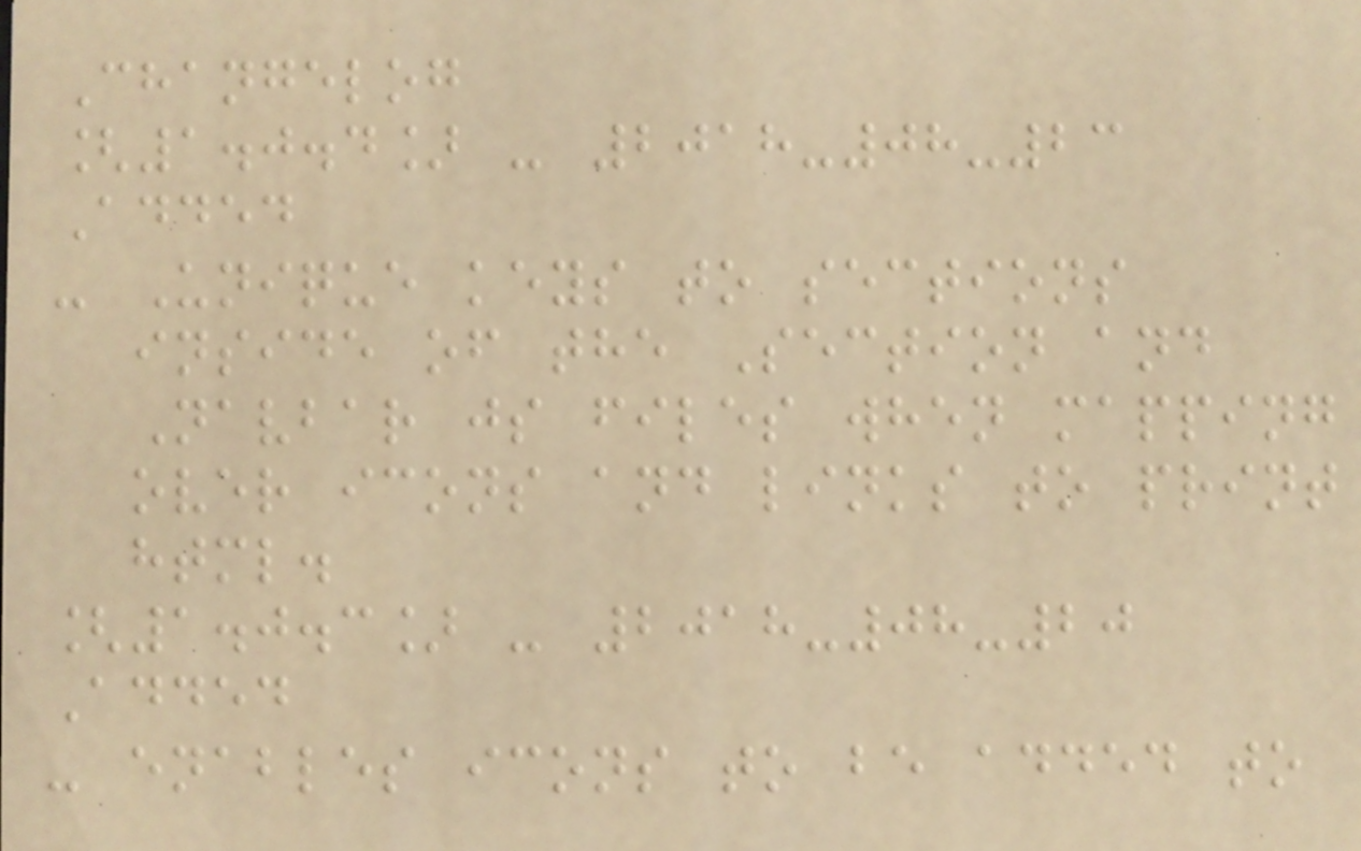Changelog
[1.0.4] - 2018-08-23
Added
- Unique keys to sections
inside of the Section and
Navbar js files when mapping
over icons and links to print
html.
[1.0.3] - 2018-08-20
Added
- enables icons to be added to
